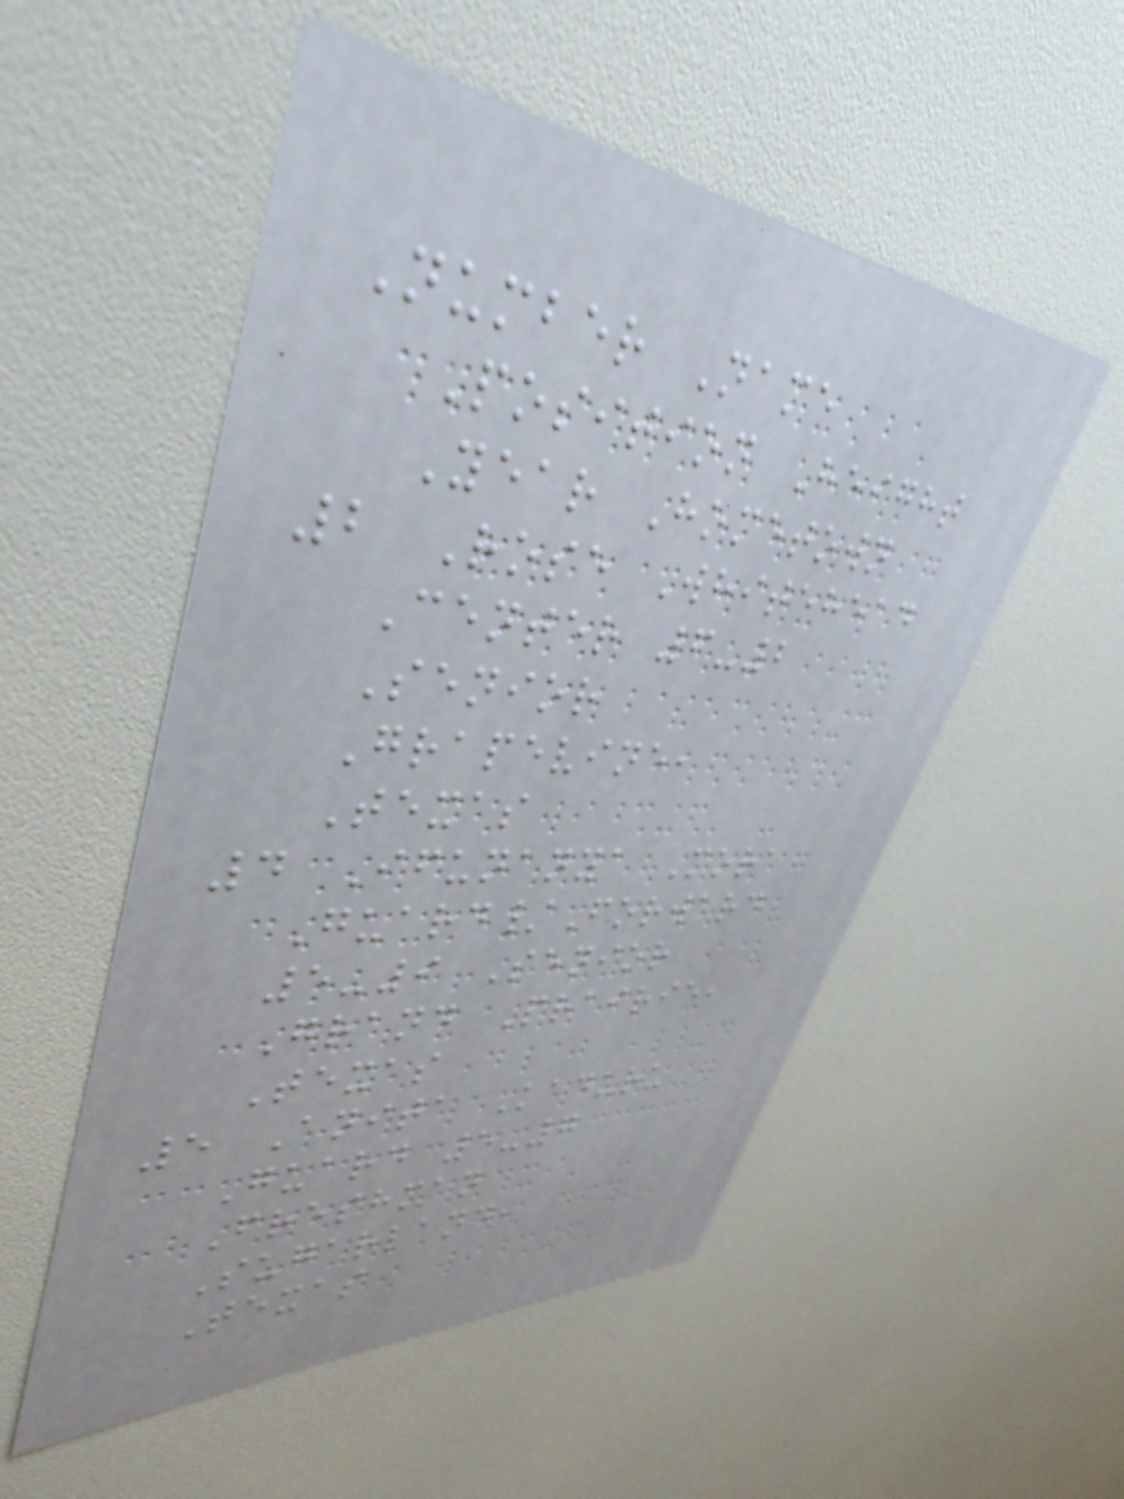Number Name
Position Height
Year Hometown
2 Rose Whitehead
Center 6-2
Senior
Grapevine,
Texas
4 Ifunanya Mora
Guard/Forward
5-9 Senior
Grand Prairie,
Texas
5 Anita Kaduru
Guard 5-7
Freshman
Sugarland,
Texas
